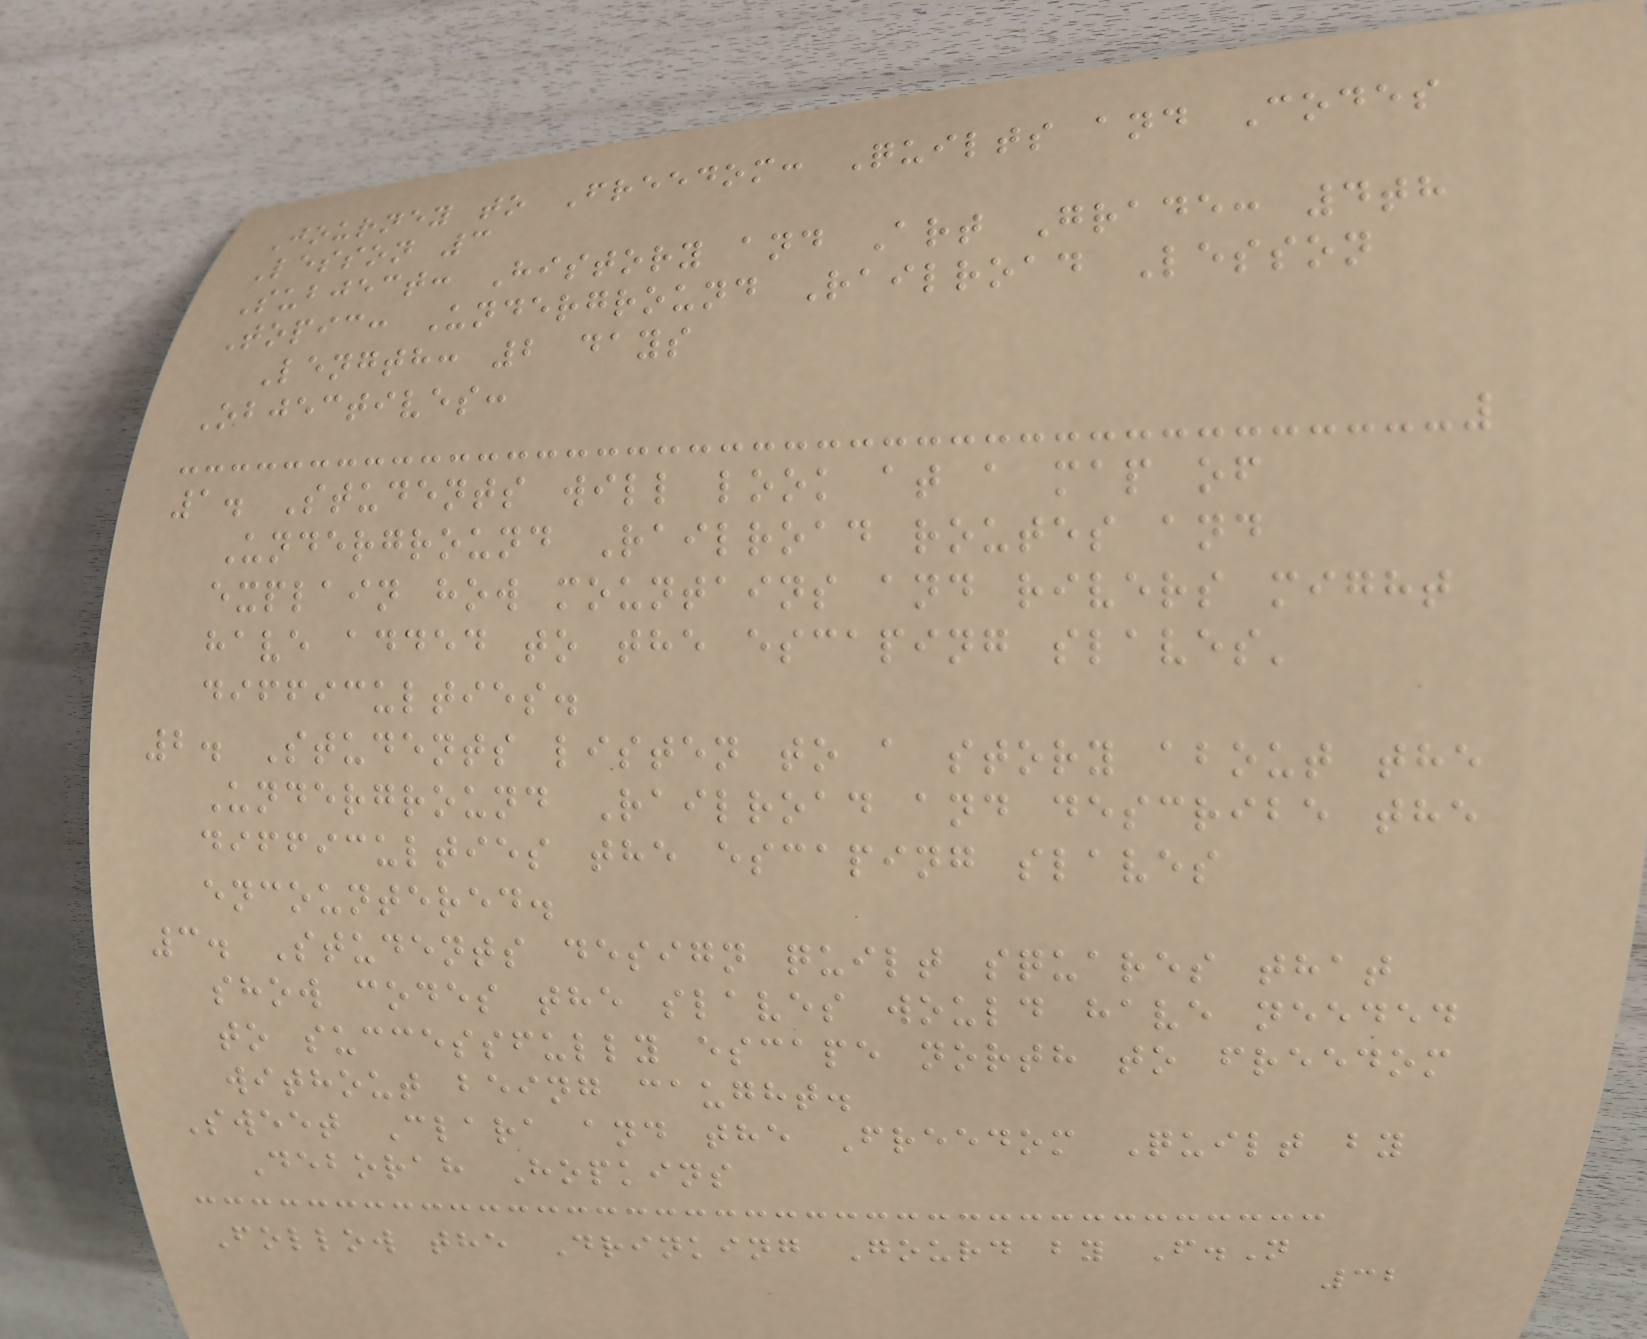Journey to Freedom: Quilts and Codes
Lesson 3
Subject: History and Art Grade: 4th
Topic: Underground Railroad Lesson
Length: 2 days
Objectives:
1. Students will look at a map of
Underground Railroad routes and
explain how mountains and rivers might
have added to the escaping slaves'
difficulties.
2. Students listen to a story about the
Underground Railroad and describe the
difficulties the escaping slaves
encountered.
3. Students design quilt squares that
show codes the slaves would have needed
to successfully escape north to freedom
without being caught.
Sweet Clara and the Freedom Quilt by
Deborah Hopkins
Follow the Drinking Gourd by F.N
32
